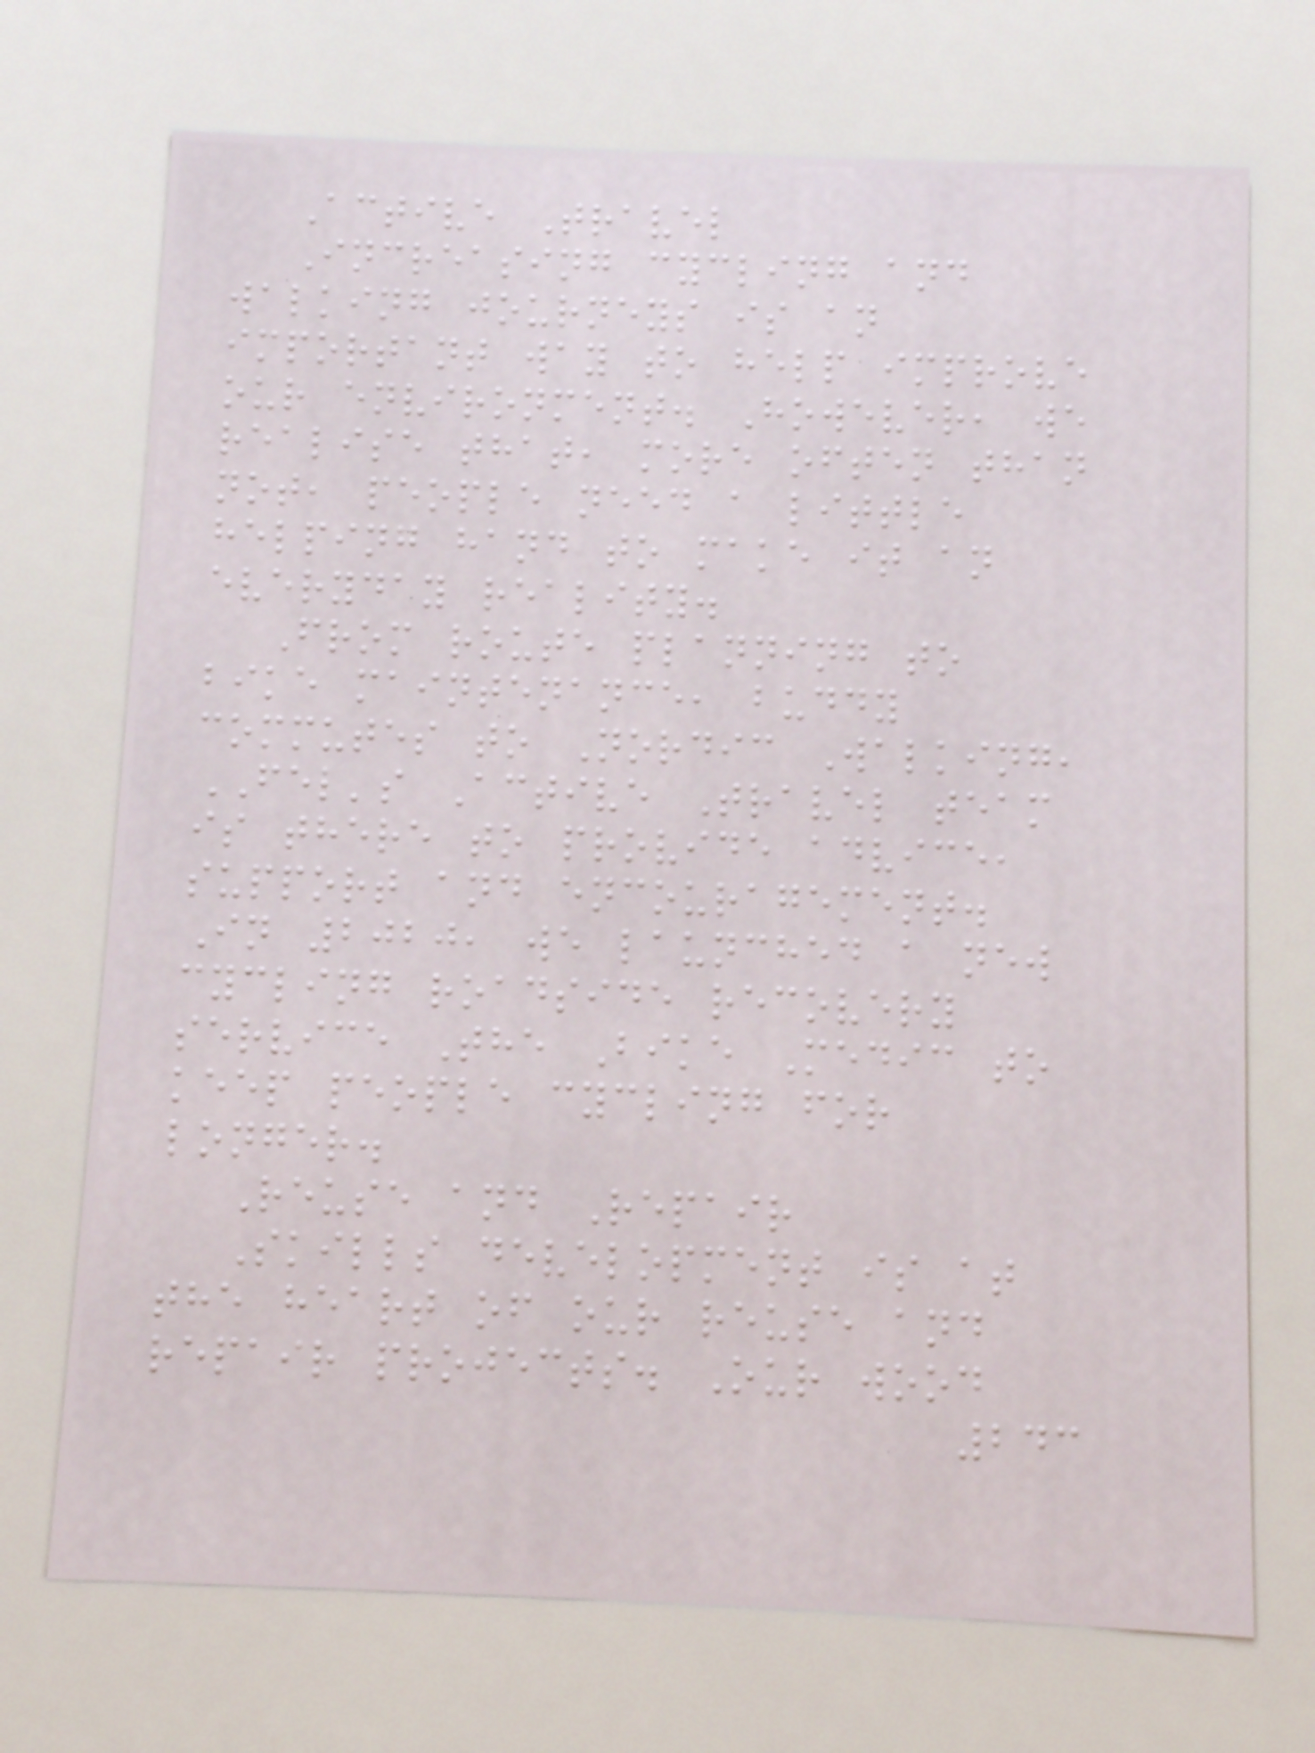Active Travel
Increasing cycling and
walking journeys is an
important way to help improve
our environment. However, we
realise that, more often than
not, people need a little
helping hand to make it an
everyday reality.
From route planning to
bike maintenance, buddy
commutes to Nordic Walking,
FEL's Active Travel team
is there to provide advice,
support and encouragement.
In 2020, we launched a new
cycling roadside recovery
service The Bike Medic to
keep people cycling for
longer.
Reuse and Repair
Skills development is at
the heart of our reuse and
repair projects. Our wood
243
